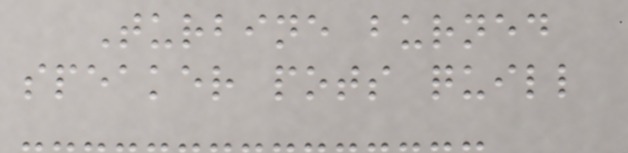Turbine burned
speaker pots quill
